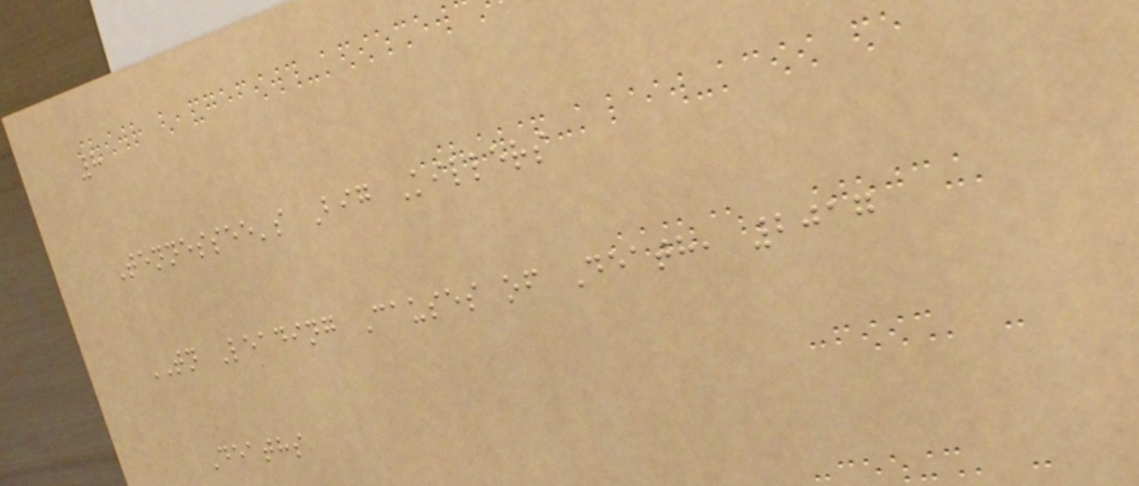8
Tennessee's Big Killers
TN Leading Causes of Death, 2017
Deaths
